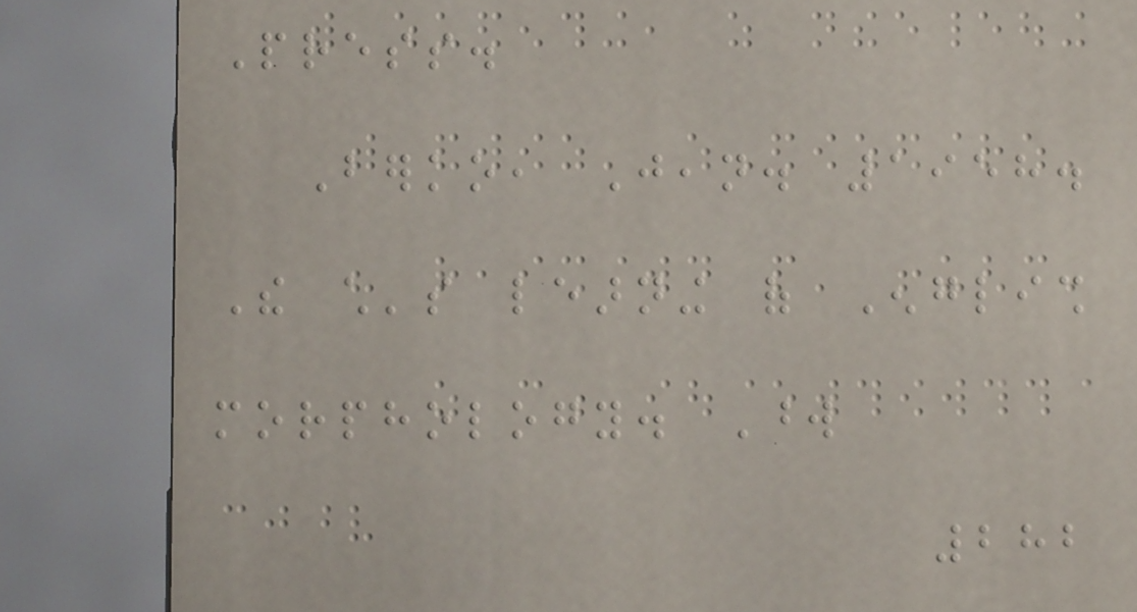Press.
Berko, Jean. 1958.
The child's learning of English
morphology. Word
282
